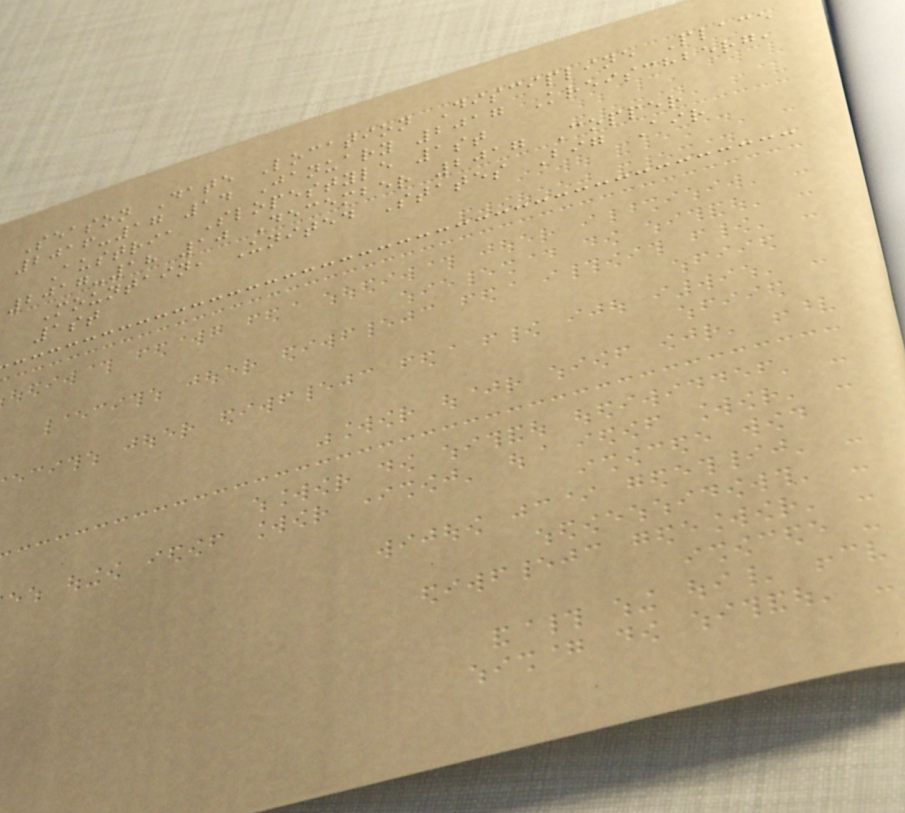Season Date Location Discipline Place
2016-17 14 January 2017 Kreischberg,
Austria Slopestyle 1st
2017-18 10 December 2017 Copper
Mountain, United States Big Air
1st
